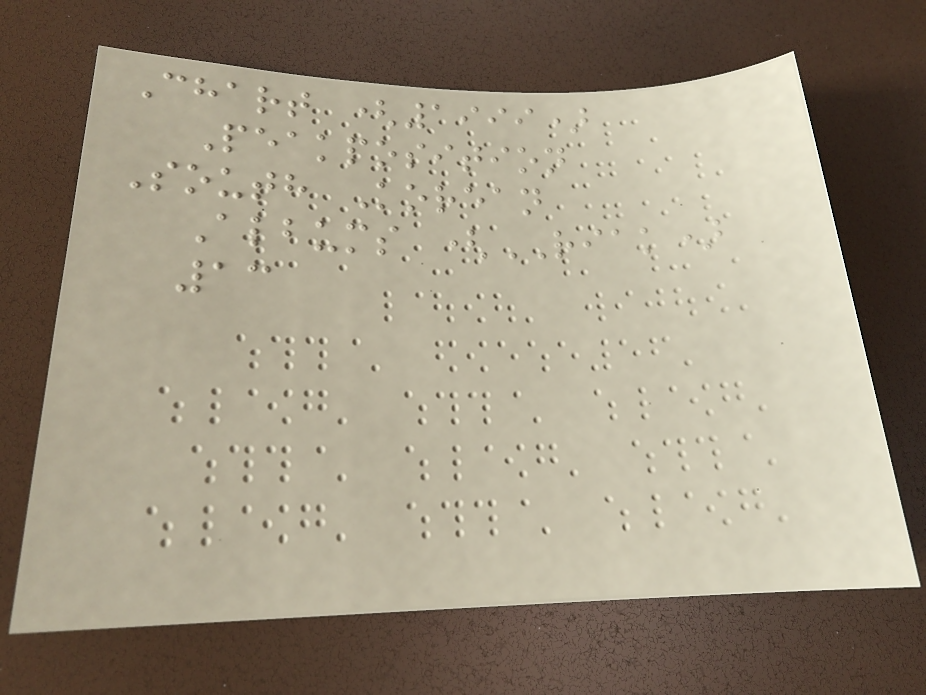Chart (1999)
Peakposition
South Korean
Albums (RIAK)
13
